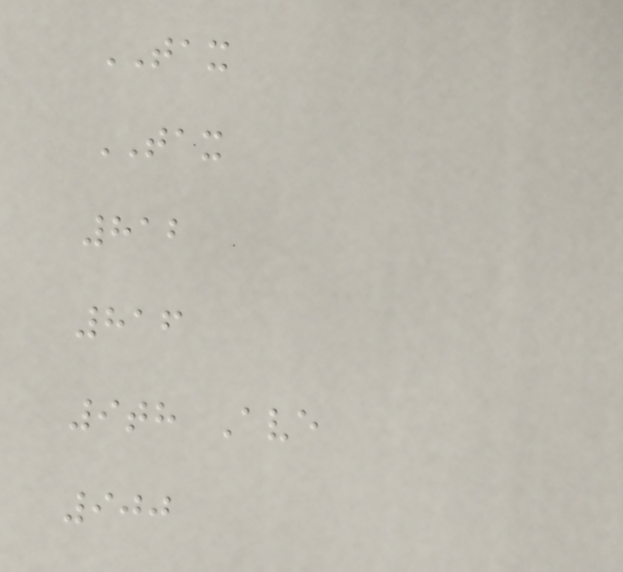TAX
TAX
812
816
9th Ave
900
